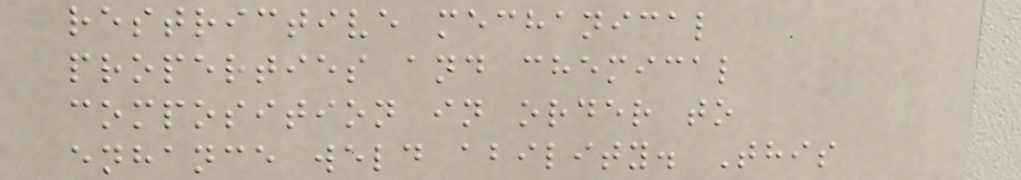restrictive mechanical
properties and chemical
composition in order to
enhance weld ability. This
